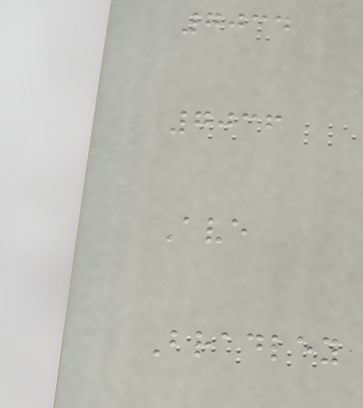7034
7036
Ave
Bradley
